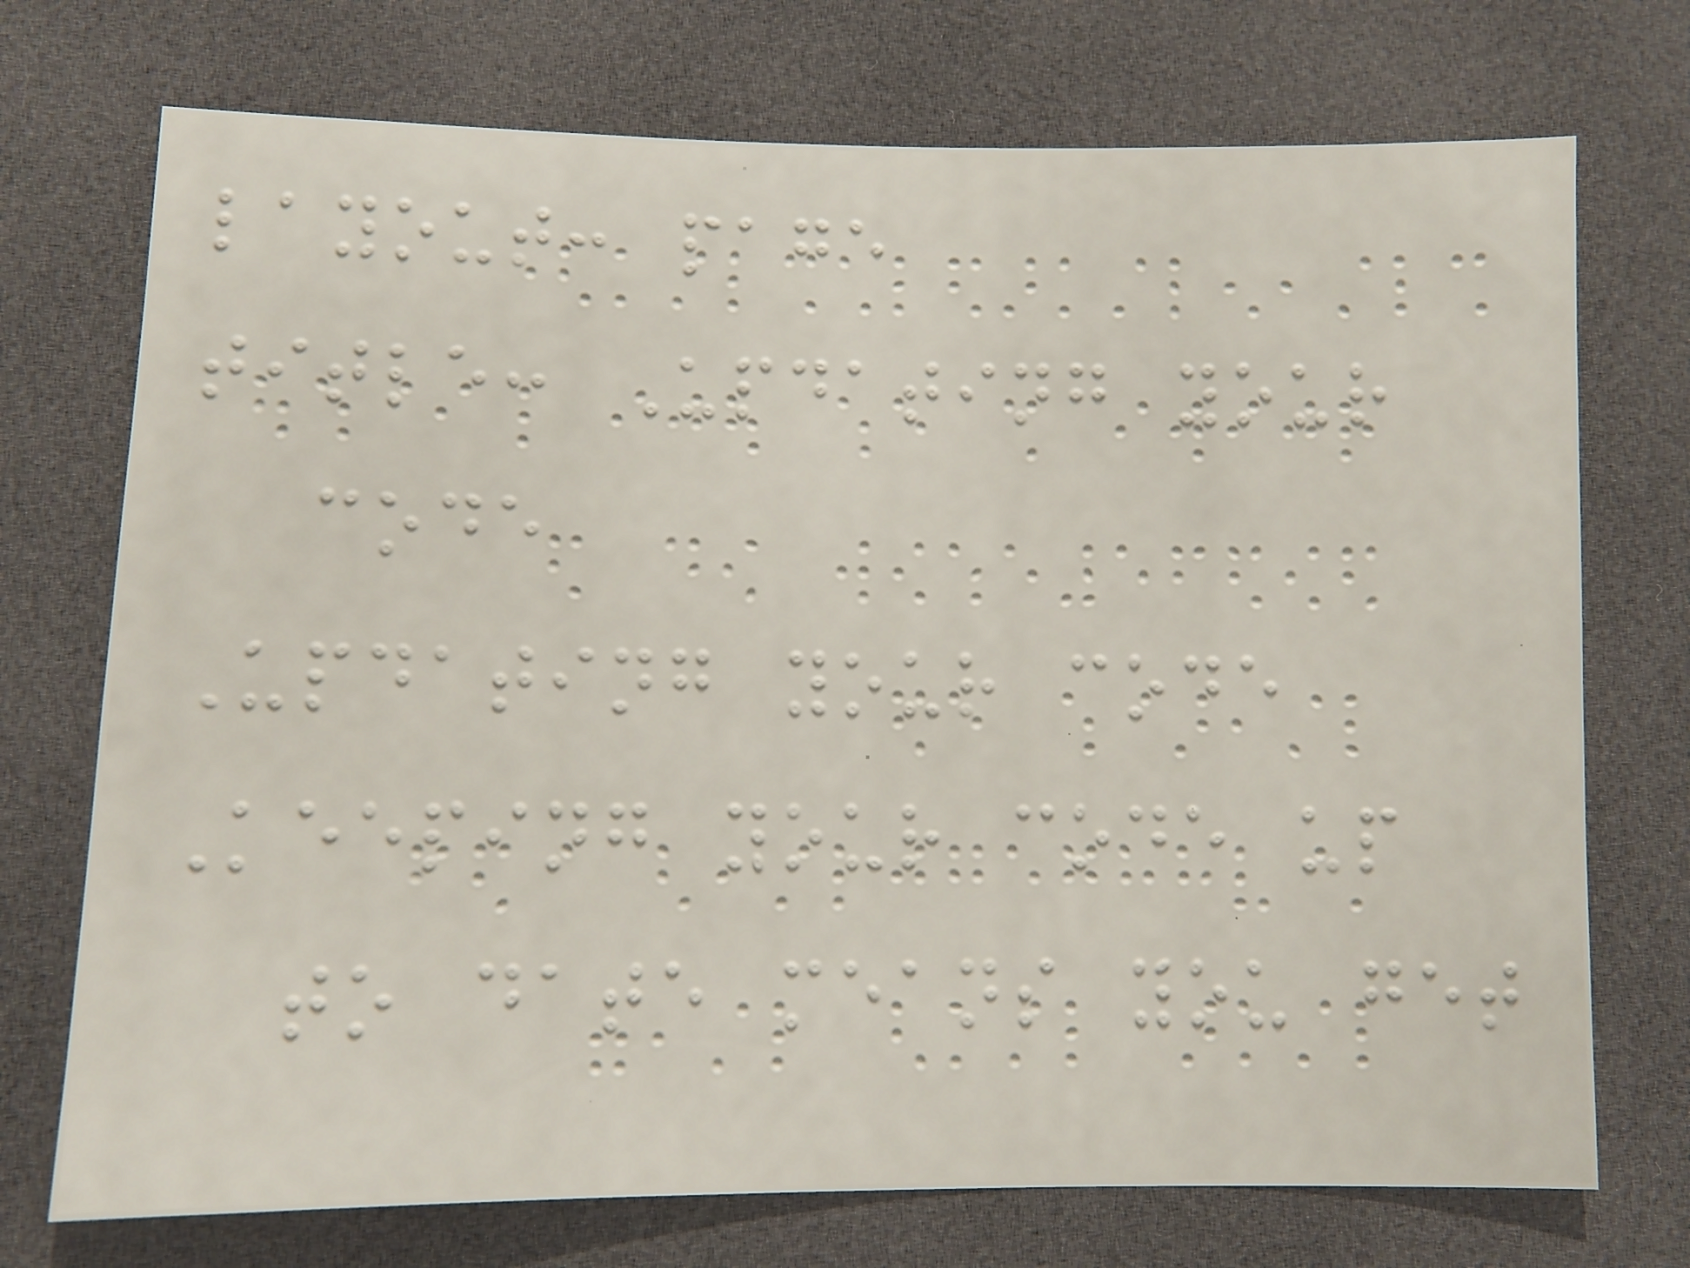layout: page
title: Updating your
code
Updating your code
Keeping your code up
to date means you get
